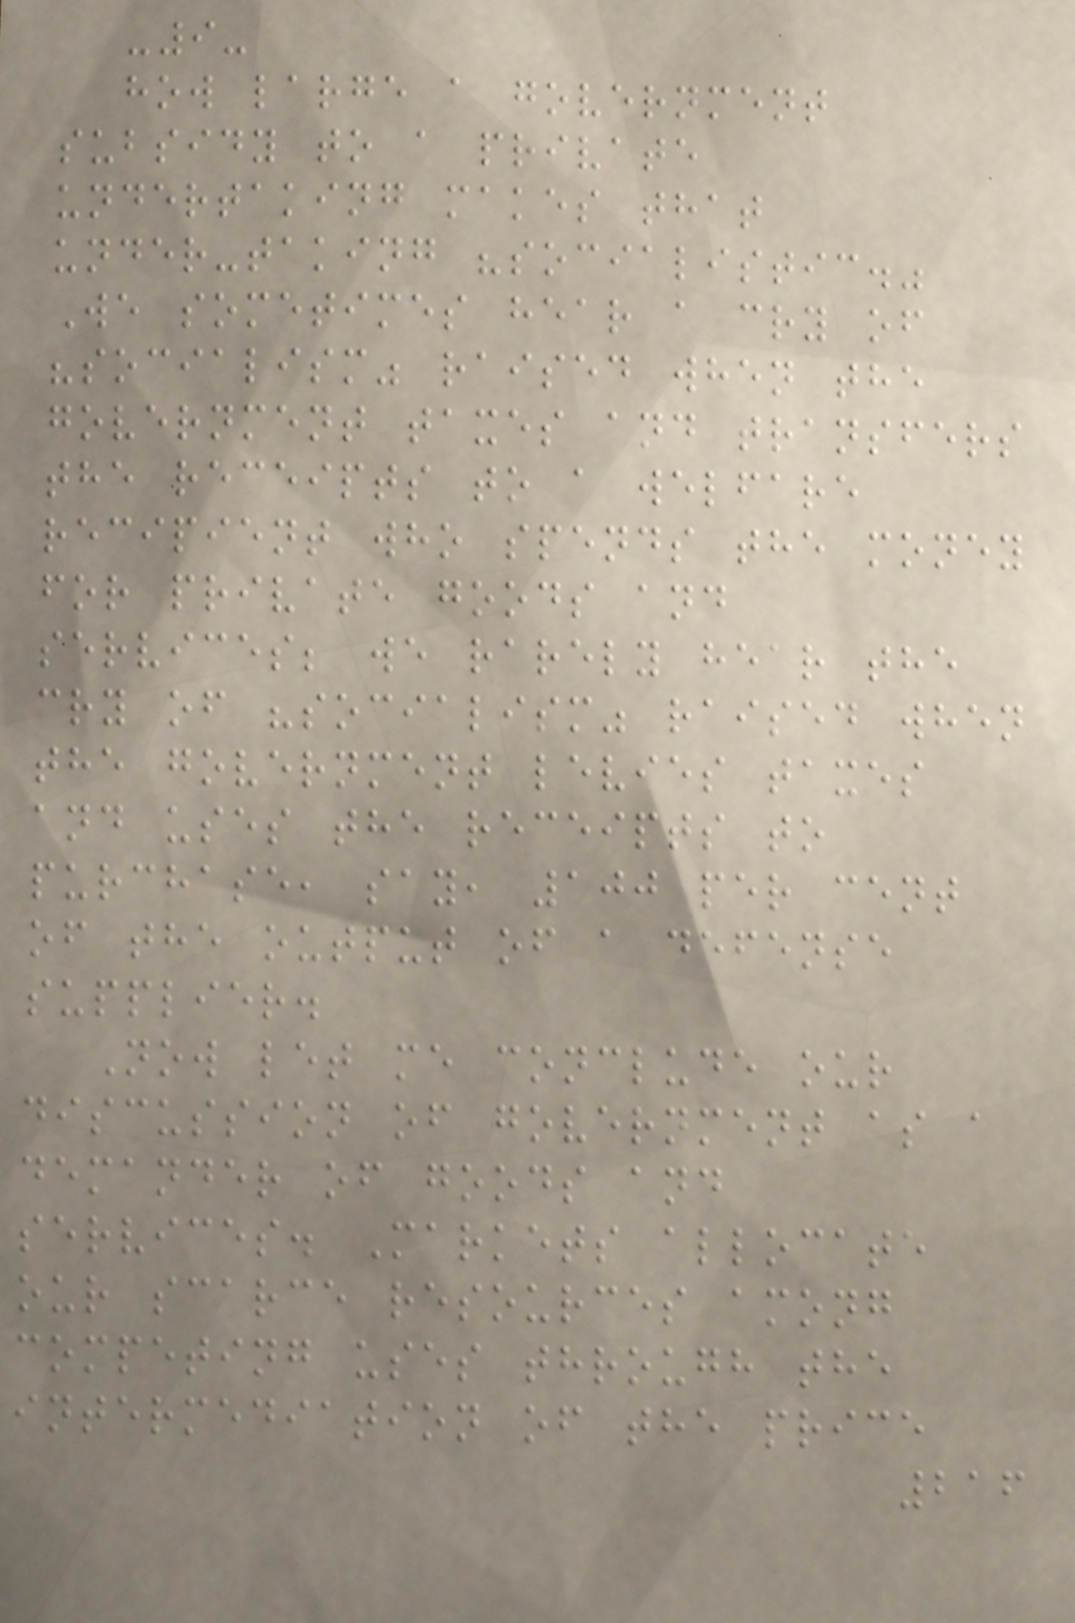-9-
how large a government
subsidy to a private
undertaking makes that
under-taking "socialistic."
We sometimes hear a cry of
"socialism" raised when the
government taxes and transfers
the receipts to a welfare
recipient who spends the money
for private goods and
services; we rarely hear the
cry of "socialism" raised when
the government levies taxes
and uses the receipts to
purchase, say, 100 per cent
of the output of a defense
supplier.
Now let me conclude our
discussion of government as a
demander of goods and
services. Markets allocate
our scarce resources among
competing uses through the
intermediation of the price
216
